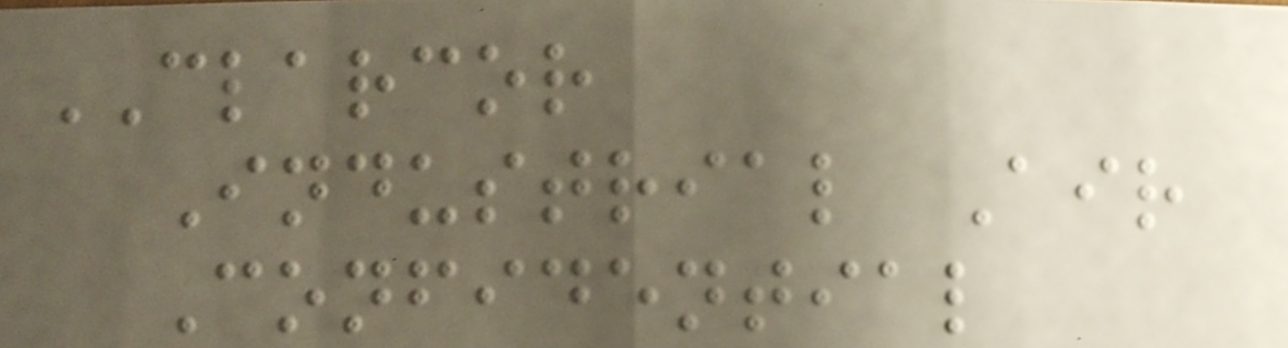CLARCOR
Industrial Air
Confidential
